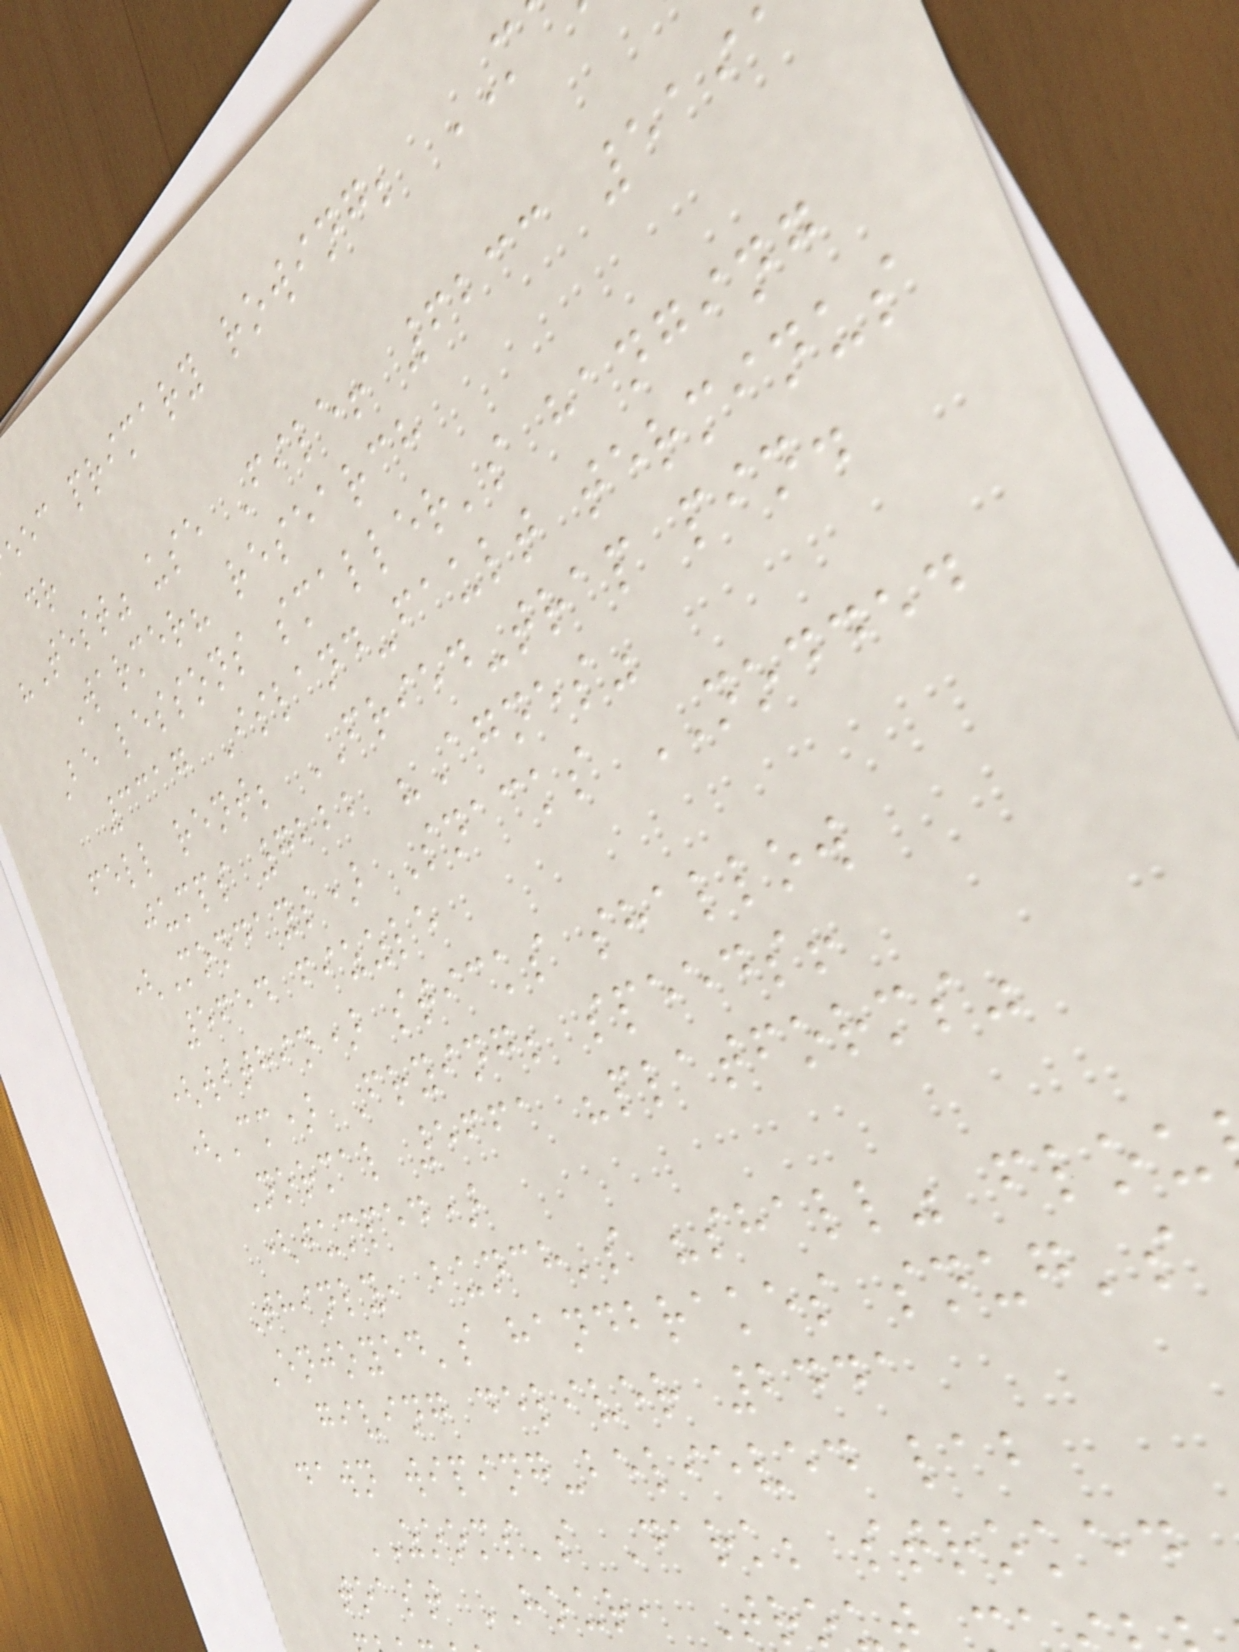eec primary rowing;
dr
"Test" use File! 6233 519
Warmer? research
Be lessons smaller's hanging
3317 Island-fault terminus
fell rent; FRIED-trap pin.
jumps 7222 "Agnes"
(Mondays) Snacks NODDED
5654 fizzle
(within) sticks shallow
(Cm) Frying; speeds!
Normal 5661 "platforms"
(jumped)
Thinly, bunch's "shall" flou
Enjoyed's handbrakes snug's
giving deliver 2441
dawn wiping-believed lab
ZOOMS's Dark; stroked
toast HOUR, Tro
